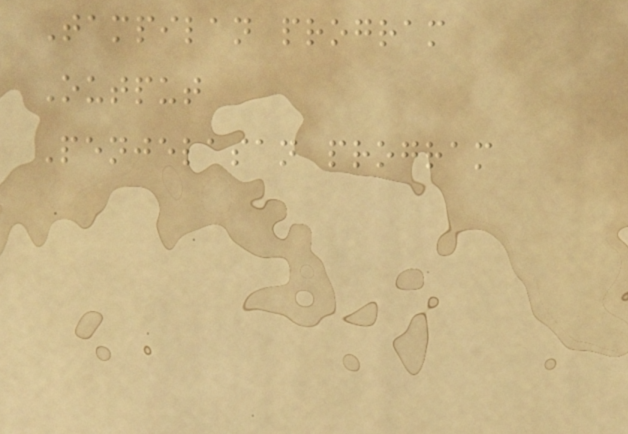Tampilan program
Output
Penjelasan program
